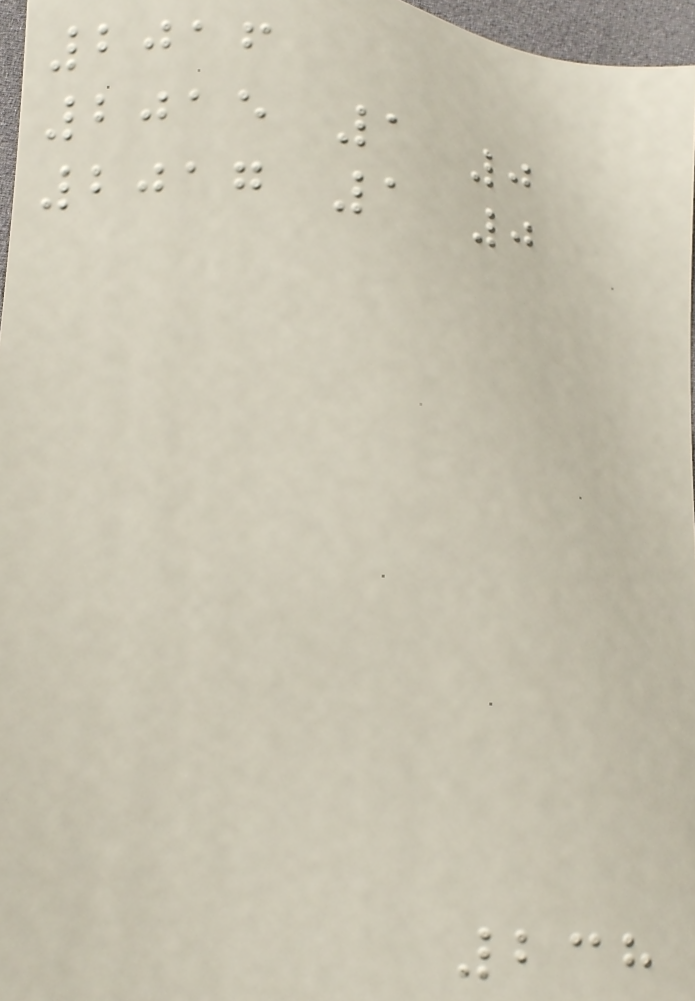2016
2015 1 0
2017 1 0
238
